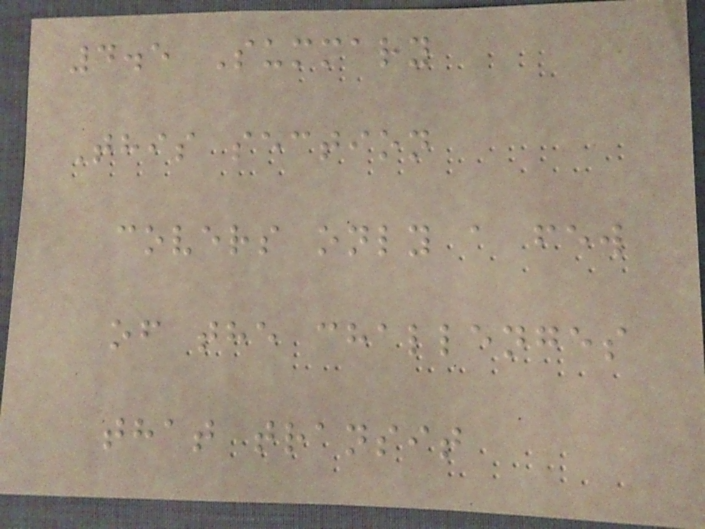4.5 Summary
This section
covers only a few
of the challenges
that transit
